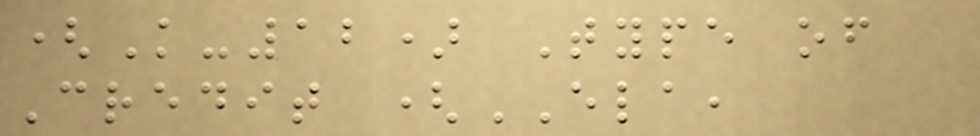(K-12) Type of
Credit (ELA,
